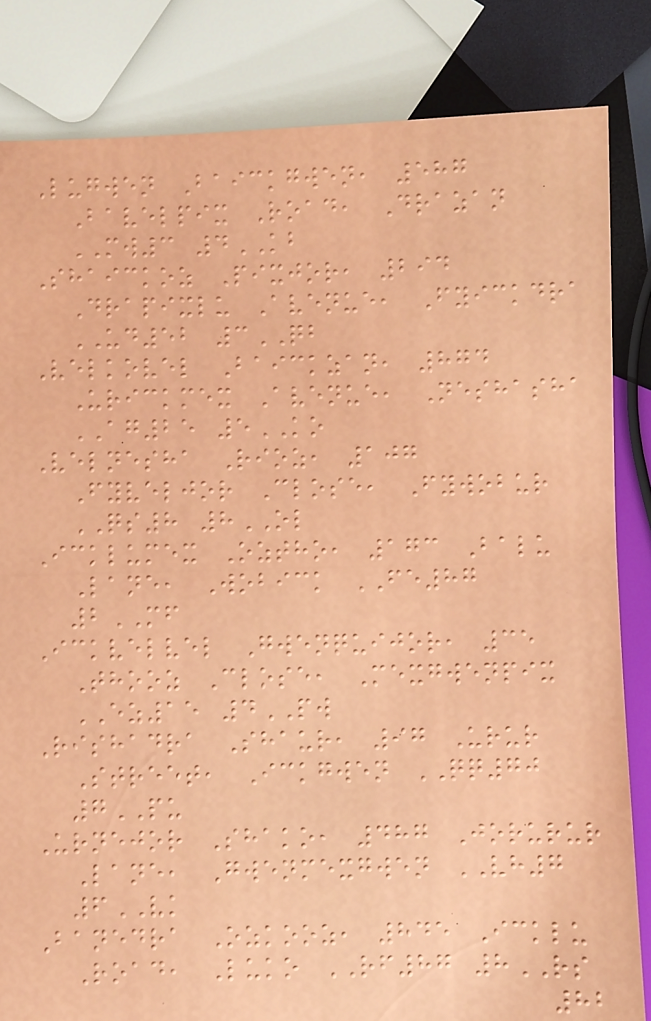Lugwen Baickgwen, 587
Bavelpix Road, Drazan
MW3 4KB
Shaickoz Pixjor, 294
Drapixlu Avenue, Fyickdra
UD52 3QB
Velkovel Baickzan, 874
Urickmex Avenue, Neshasha
AG25 5KO
Velnesha Rioz, 107
Fyveljor Close, Fywobur
QS8 8OL
Icklumex Oztho, 173 Balu
Lane, Wobick FE87
2MF
Ickvelvel Gwenquijor, 35
Thooz Close, Mexgwenpix
EZ15 4PW
Rishadra Shaur, 97 Urur
Street, Ickgwen QQ70
7PU
Urnejor Shako, 487 Jorurur
Lane, Gwenmexgwen VH7
6VK
Banedra Ozkooz, 845 Icklu
Road, Luko RF87 8RS
82
